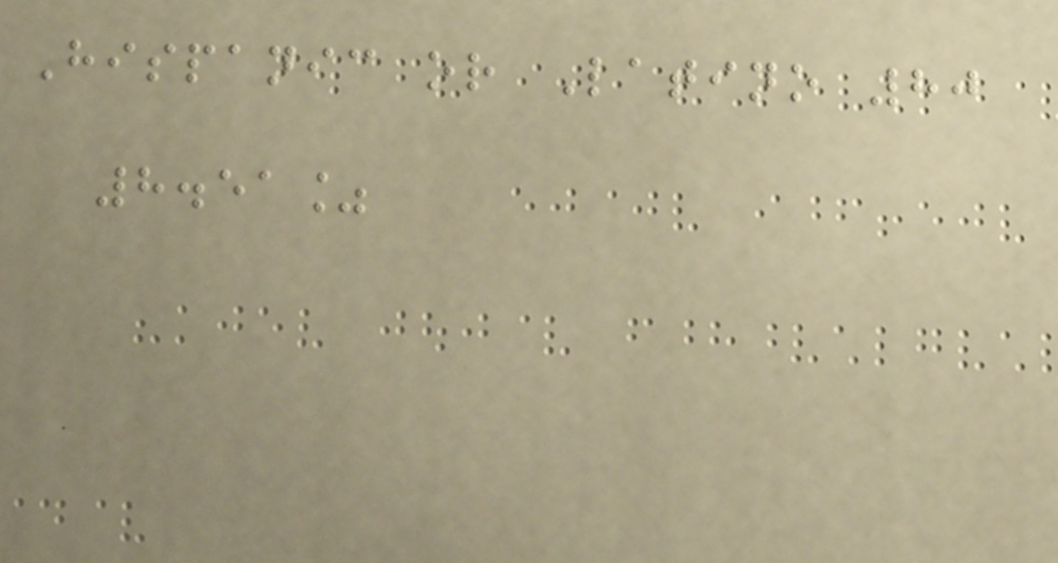Hispanic or Latino 80
8.51%
